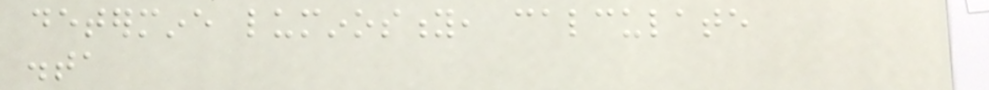determine luminosity, calculate
dista
